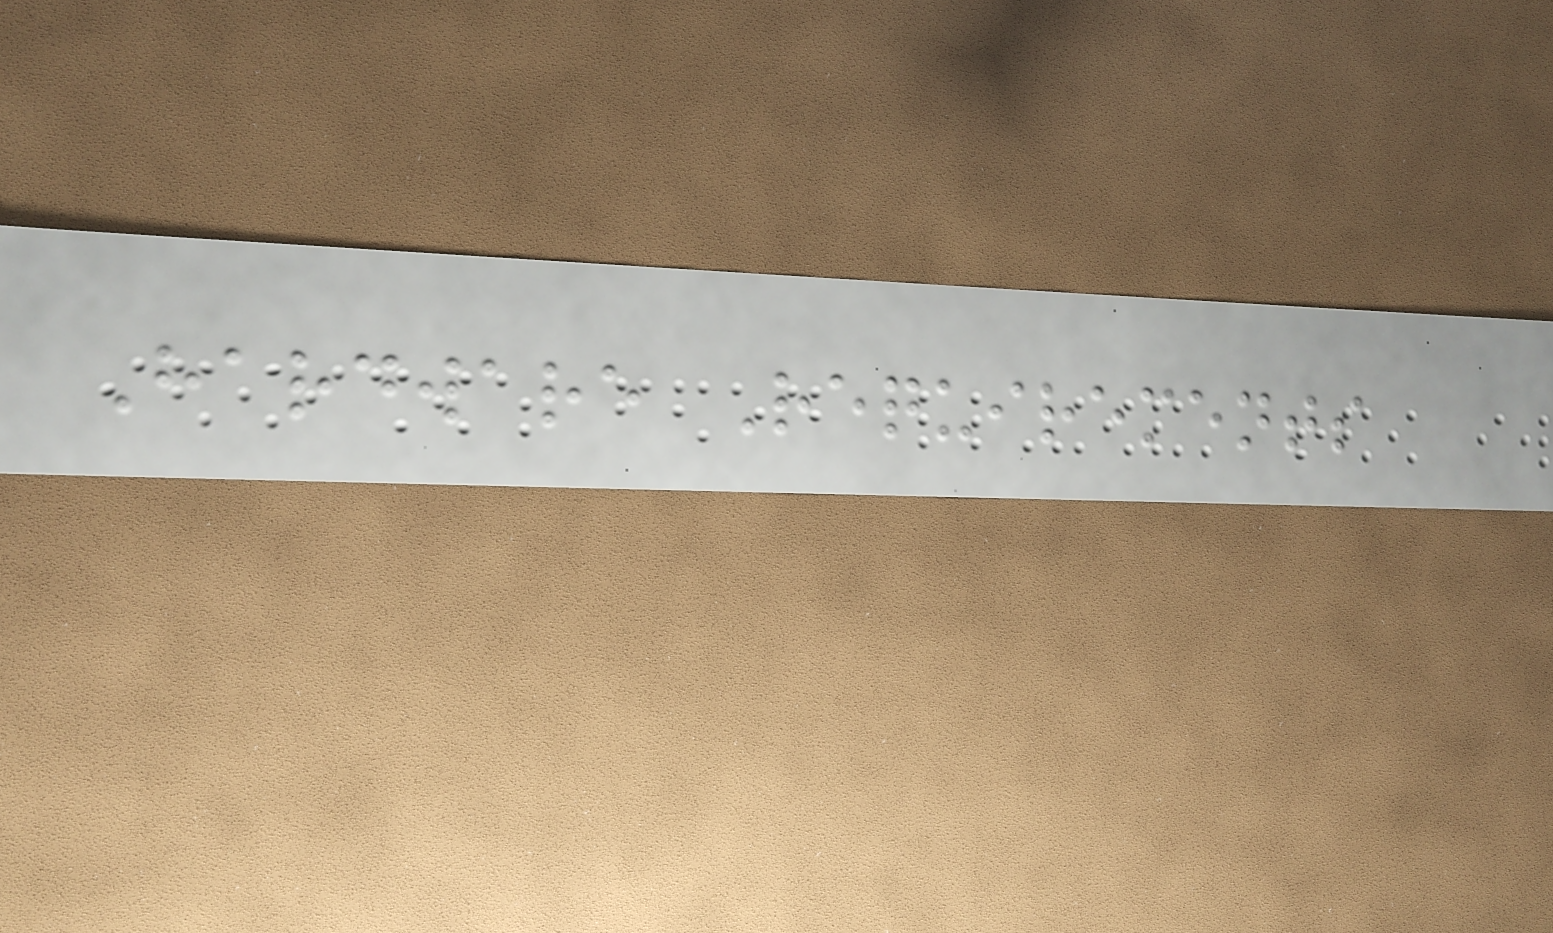Hardware Requirements
